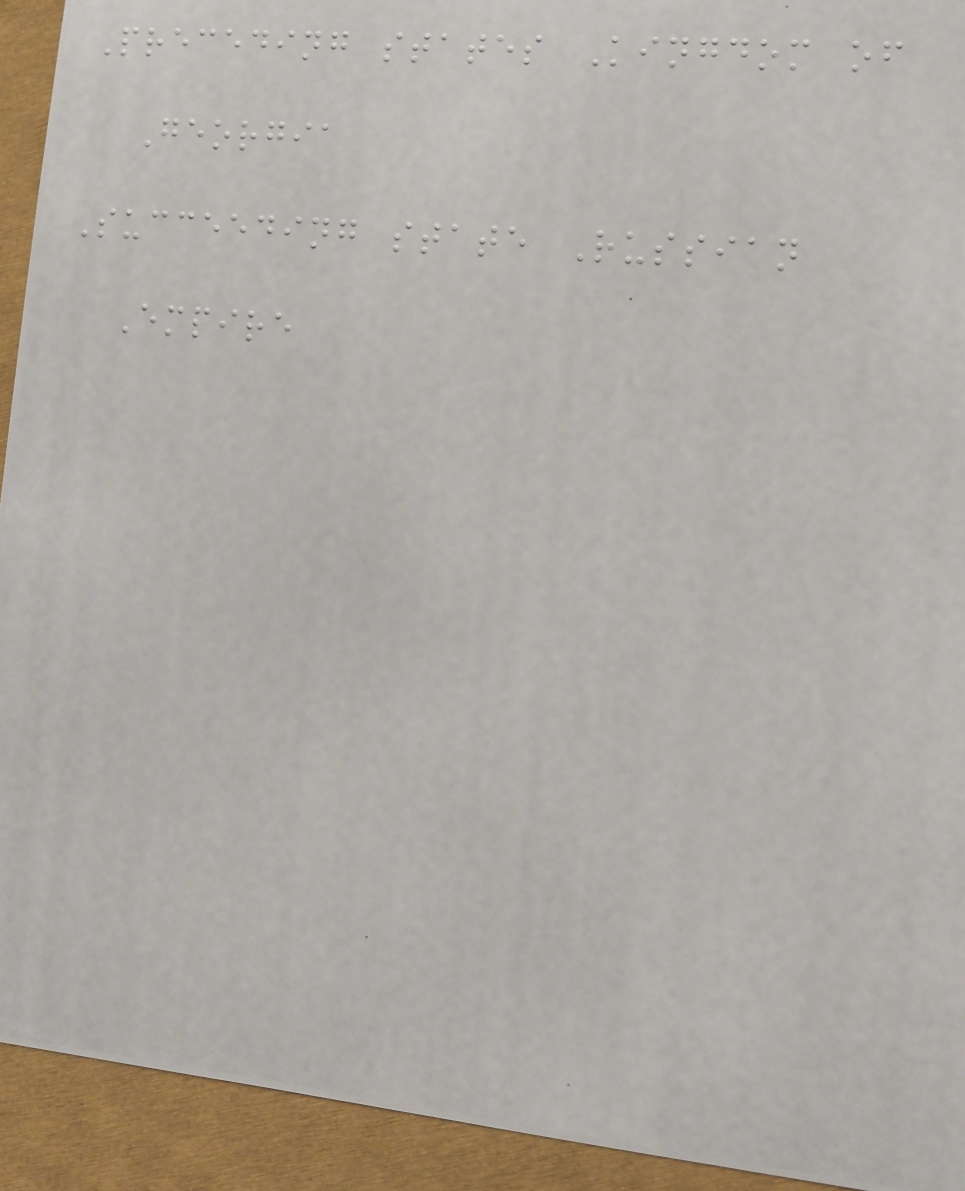Preceding states Kingdom of
Georgia
Succeeding state Russian
Empire
